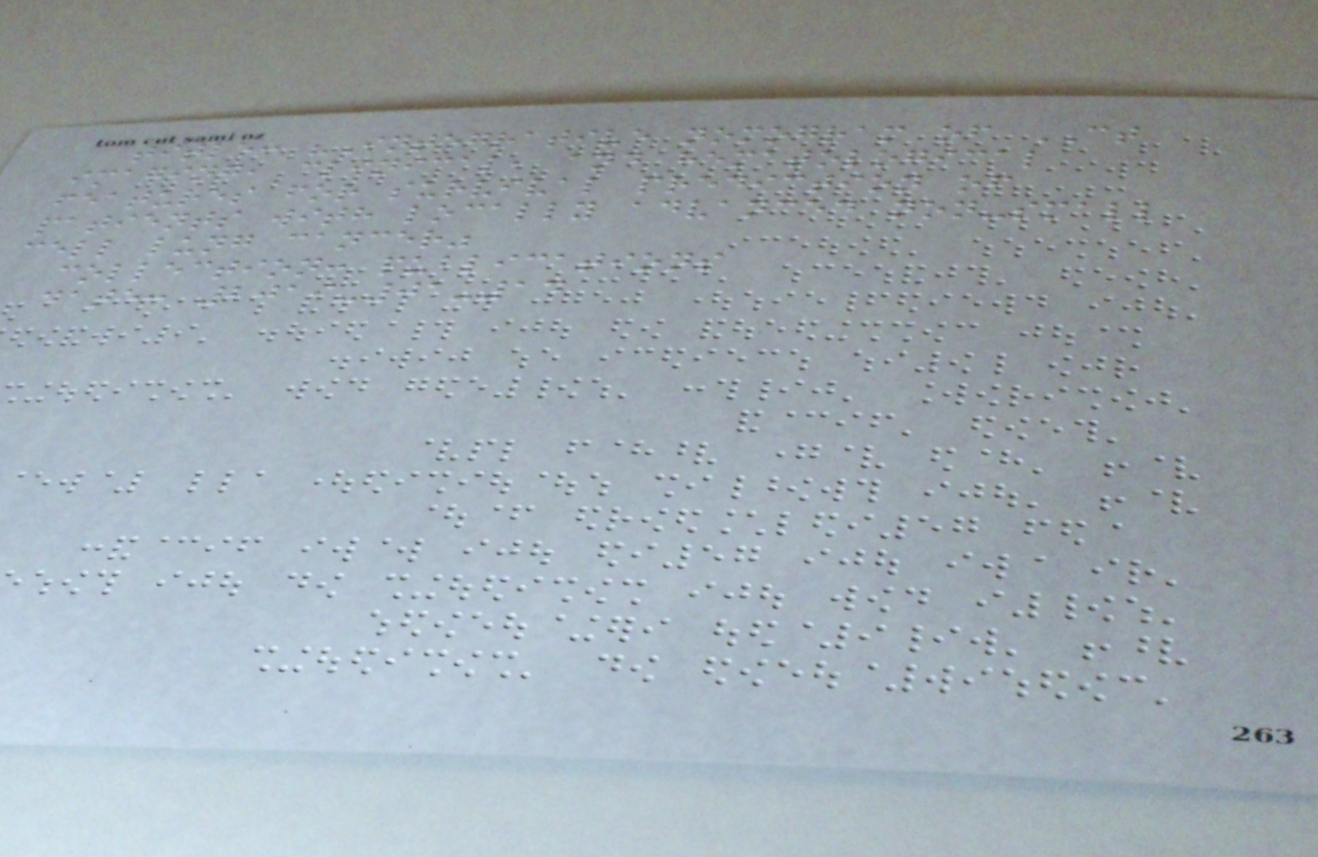title: "Integrative nomogram of CT
imaging, clinical, and hematological
features for survival prediction of
patients with locally advanced non-small
cell lung cancer"
collection: publications
date: 2019-01-14
